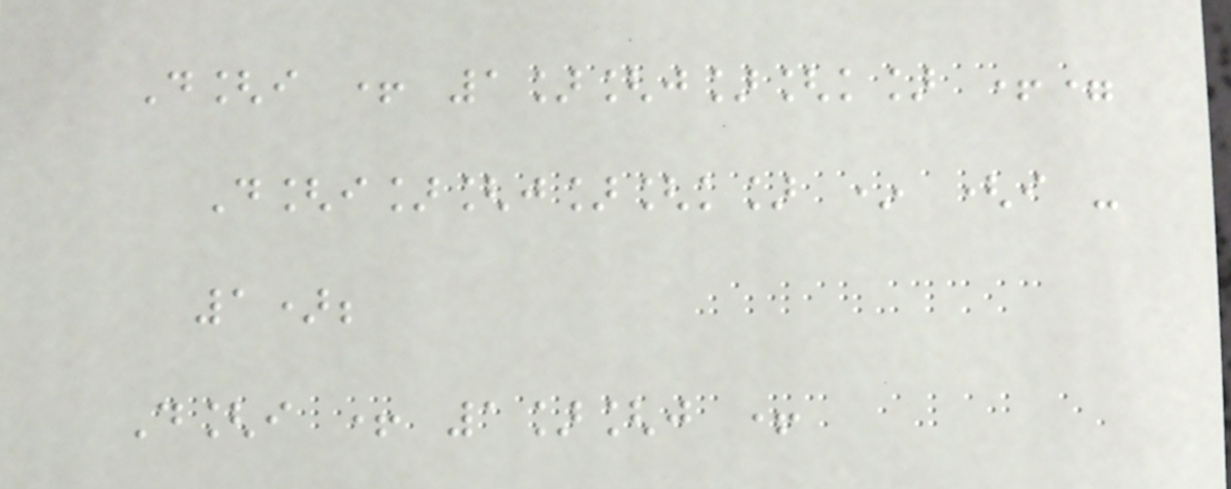D[i + 1][j][k] +=
D[i][j][k] * (i -
1);
D[i + 1][j +
